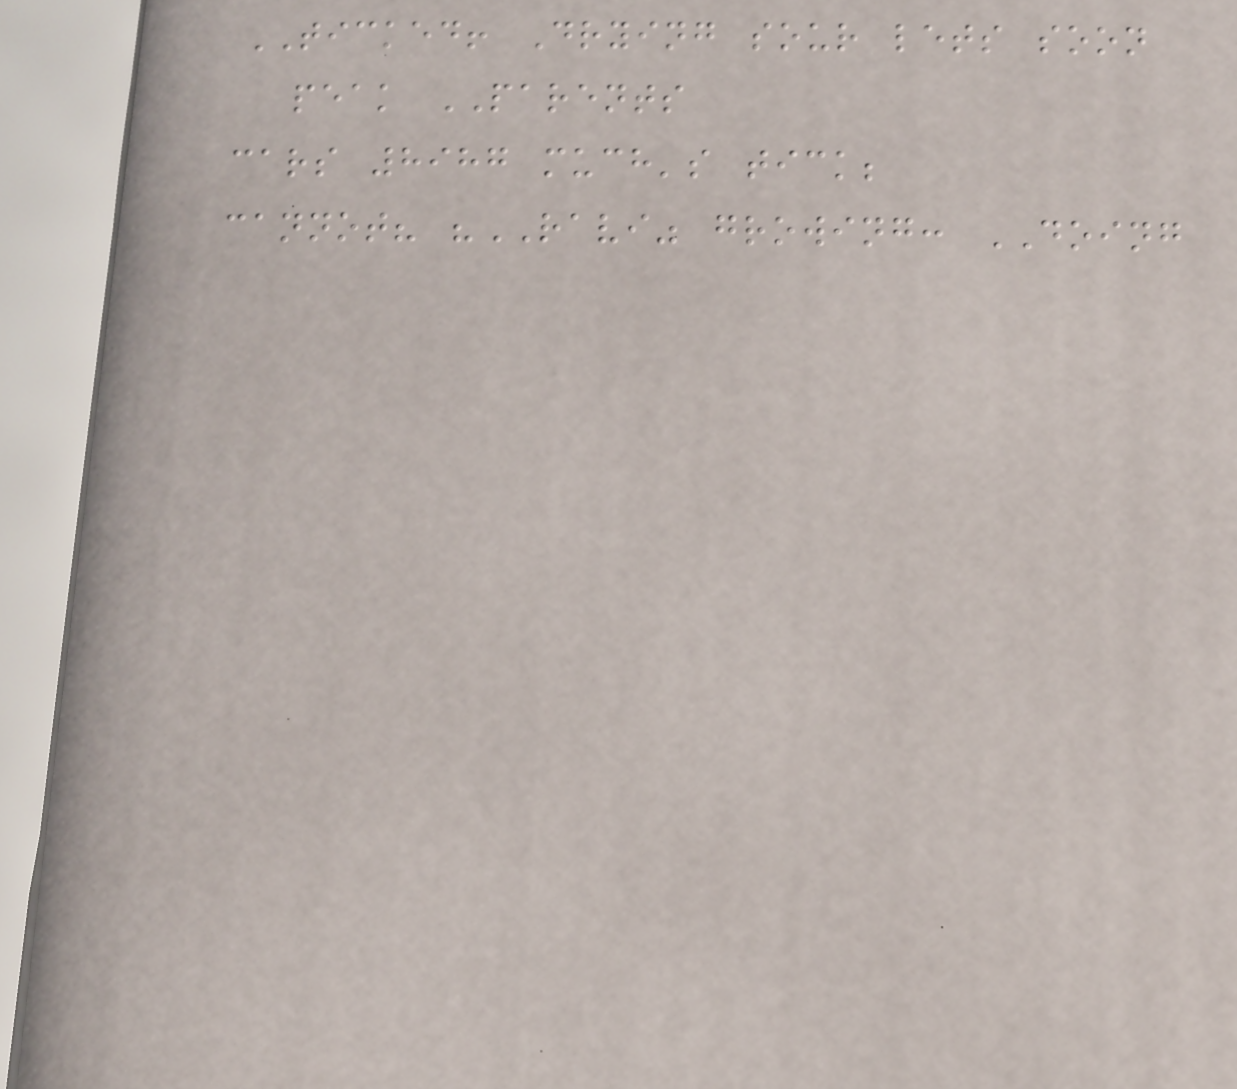TICKED! Drying sour lets soon
peak PARENTS
cars 8987 much's tick;
cannot? "RAVI" growing: DOING
